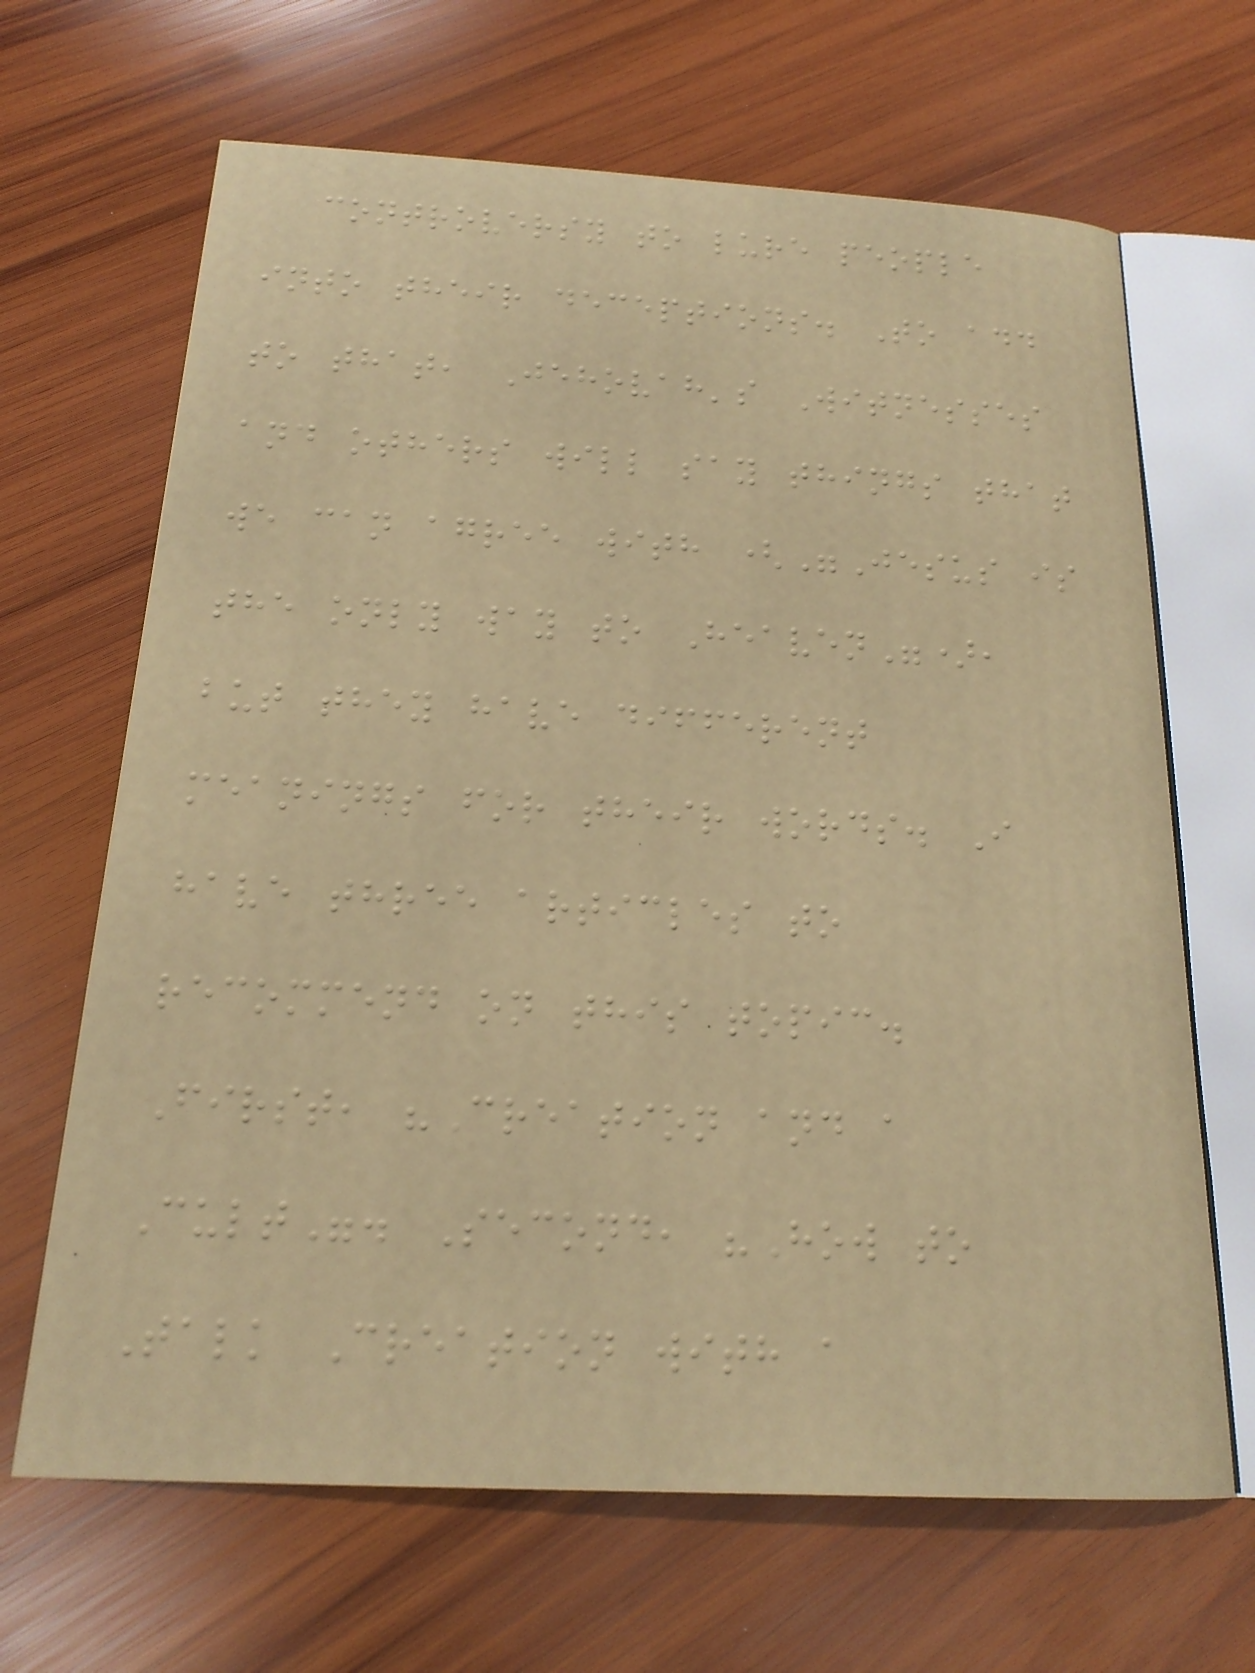controversy to lure people
into their deceptions. To add
to that, Jehovah's Witnesses
and others will say things that
we can agree with ("Jesus is
the only way to Heaven"),
but they have different
meanings for their words. I
have three articles to
recommend on this topic.
First, "Creation and a
Cult". Second, "How to
Talk Creation with a
